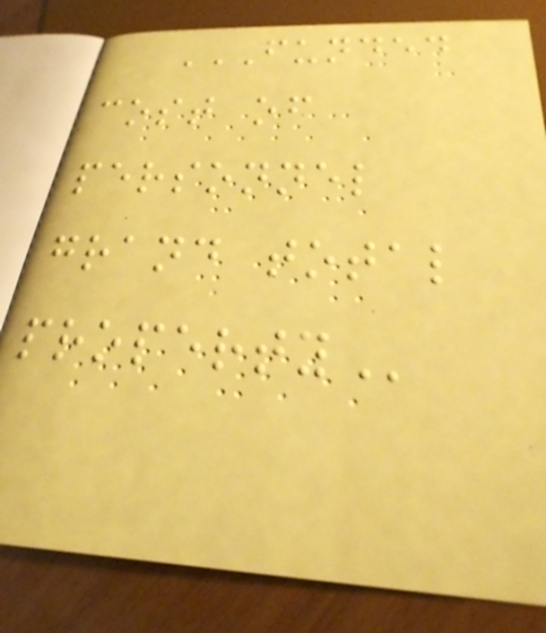FUNDED
COST OF
PERSONNEL
GRAND TOTAL
PROPERTY
